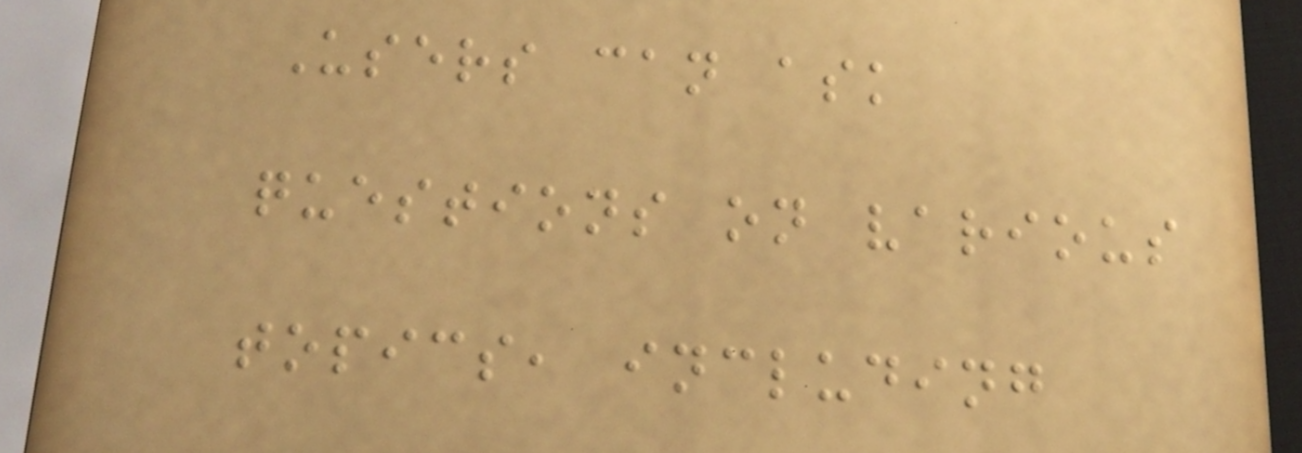Users can ask
questions on various
topics, including
